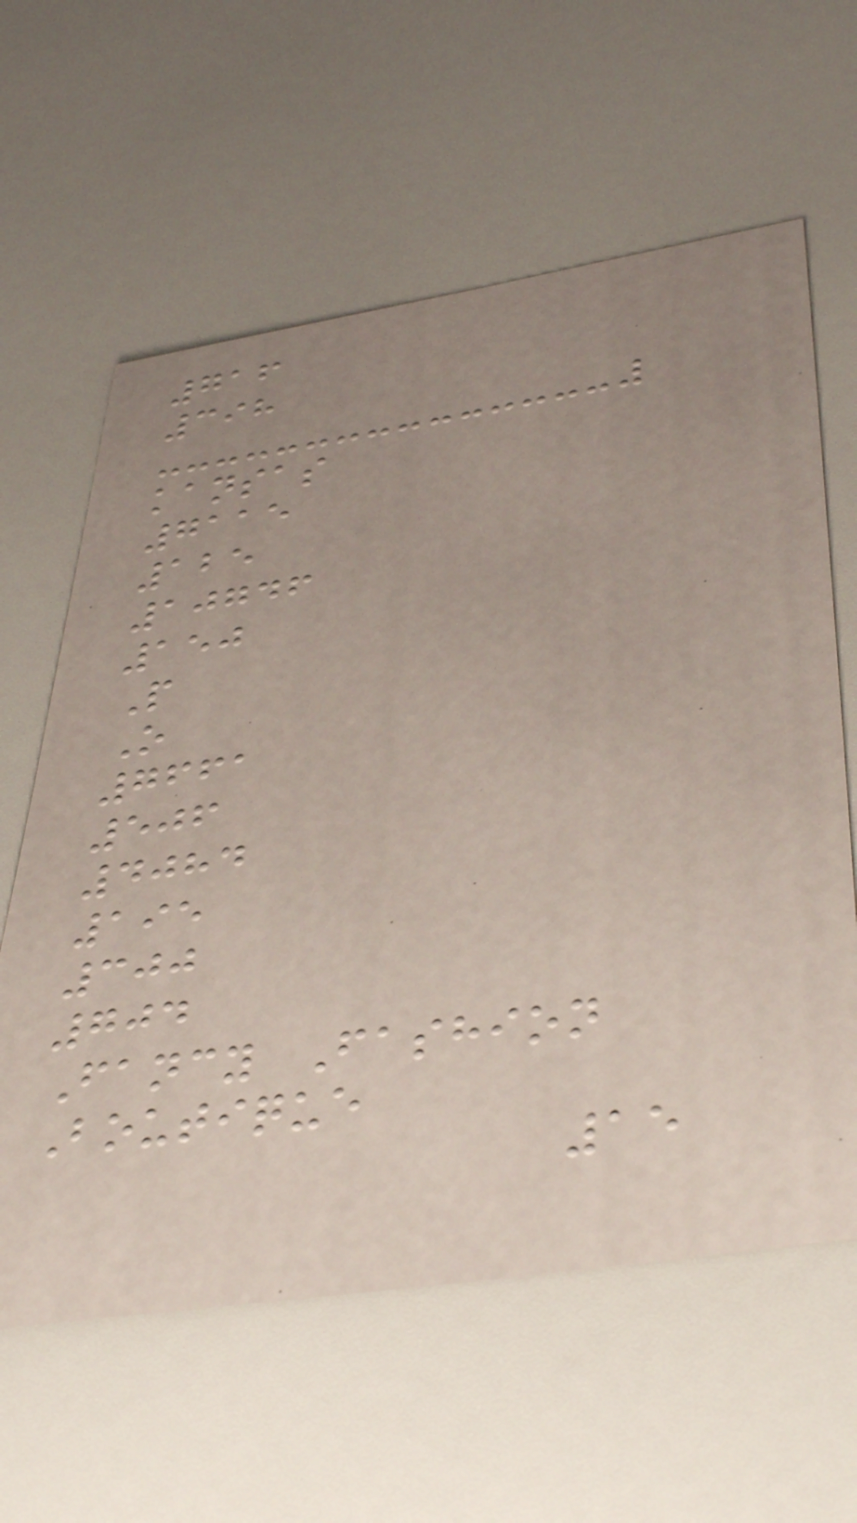716
398
kansas
7115
125
10746
150
P
O
7661
506
4084
195
300
704
Fancy Fashion
Boutique
15
